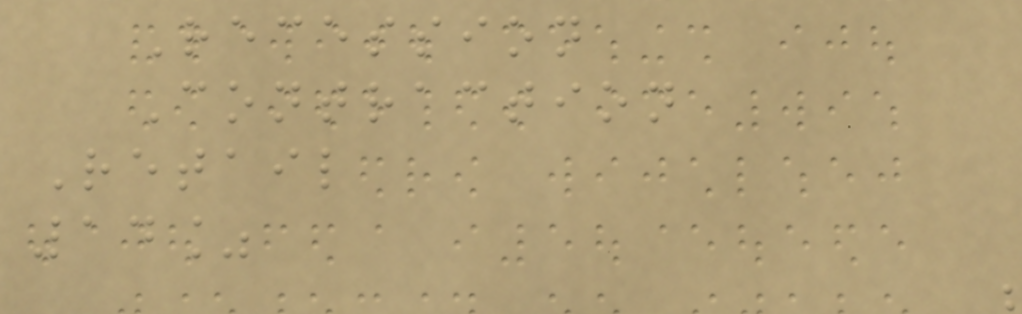Recession
Contraction
Retail
14%
